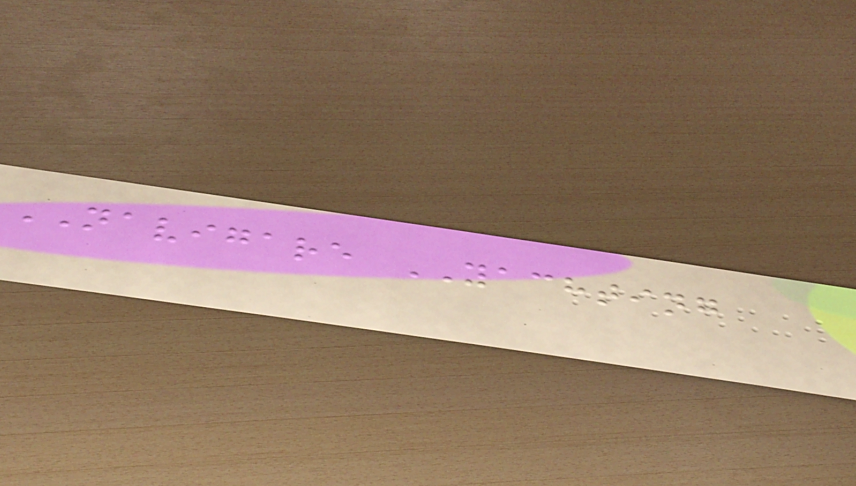NAVIGARE YACHTING
